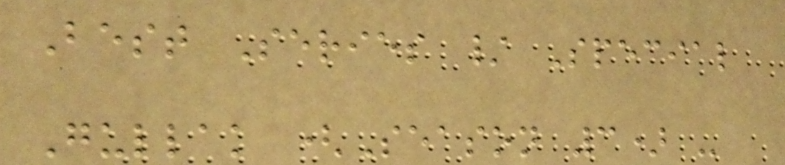Best Series / Special
Gullak (Season 3) -
